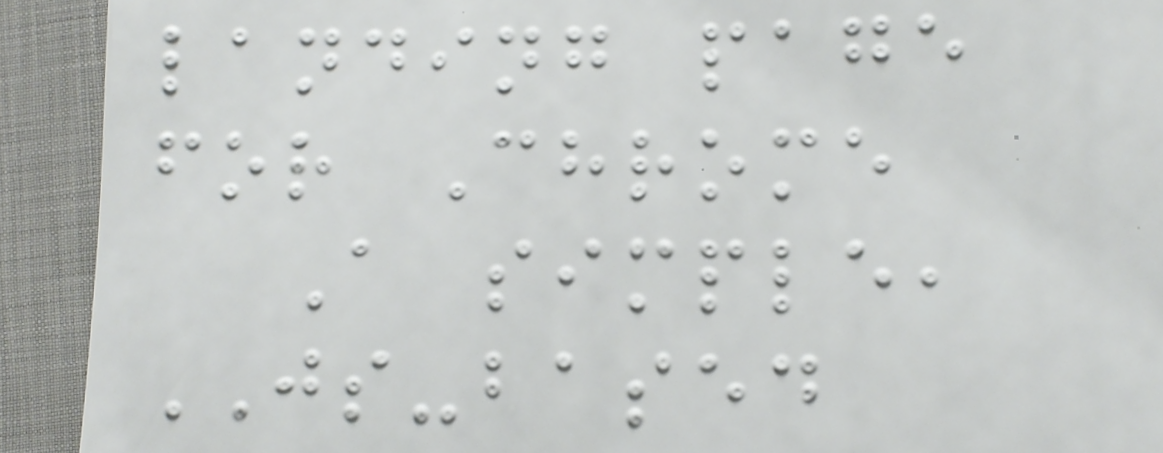landing page
for Chrome
A simple,
JS-based
